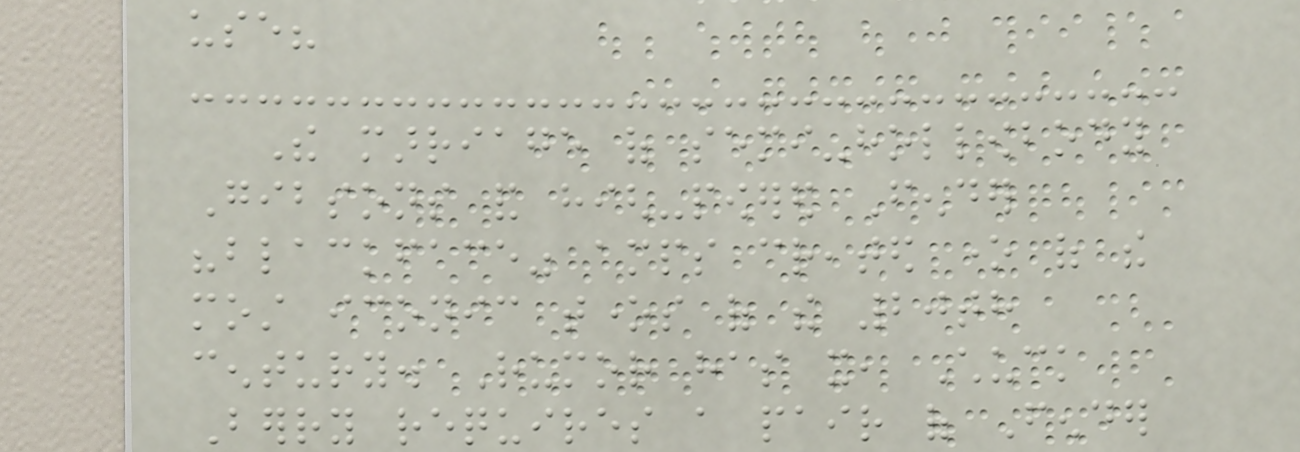use?
The marriage of semi-hollowbody
Gibsons and high-powered Fender
"blackface" amps created one of the
most iconic tones of the 20th
century. Rumor has it, Chuck
Berry requires a pair of Fender
